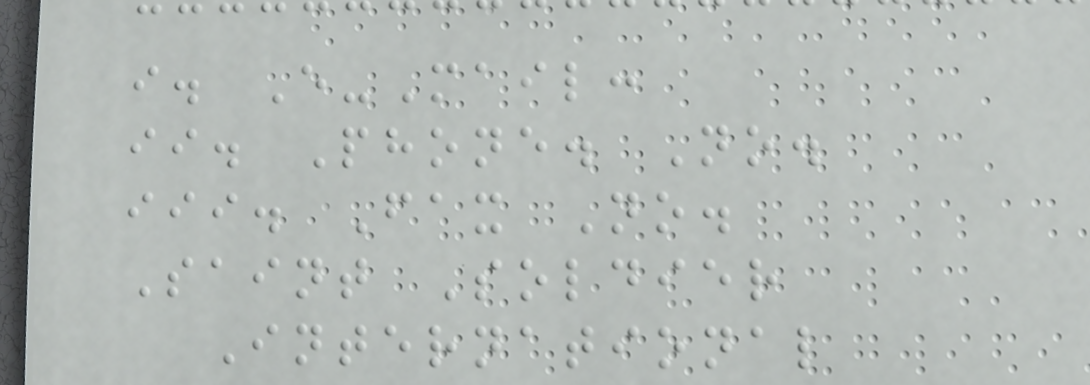i. E-Mail:
ii. Phone. No.
iii. Fax No.
Saint Soldier
International
